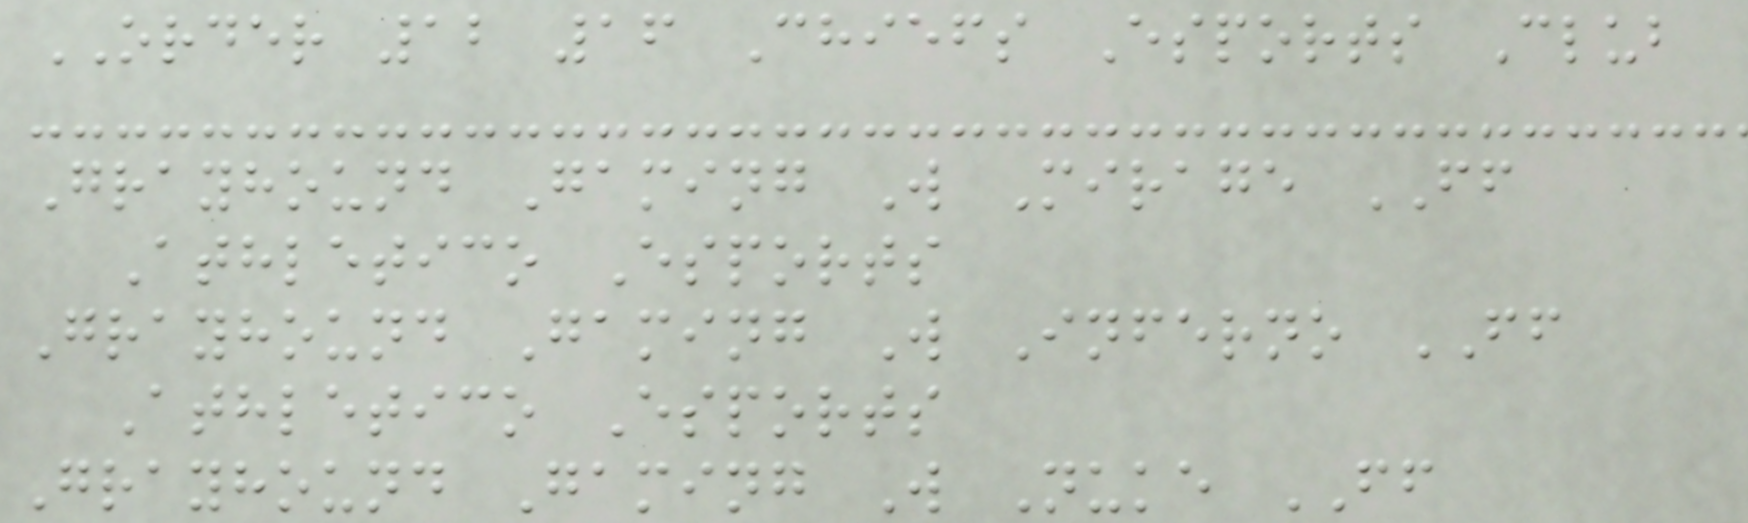ORDER 12 16 Chiefs Esports Club
Grayhound Gaming W Mirage FF
Athletico Esports
Grayhound Gaming W Inferno FF
Athletico Esports
Grayhound Gaming W Nuke FF
